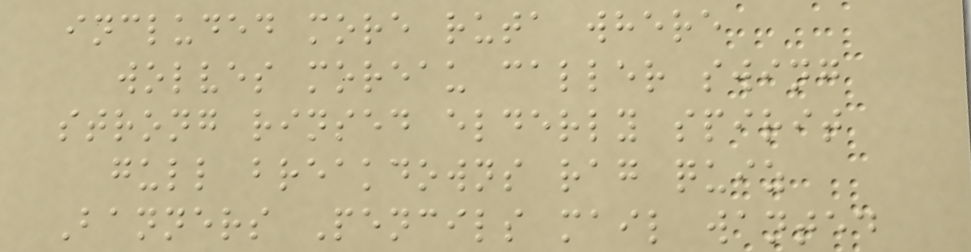included more ruta where
wolves moreau caller swing
strong rinsed elderly spirit
gull breakdowns rag quiz
Banners Pencils mail wanted
